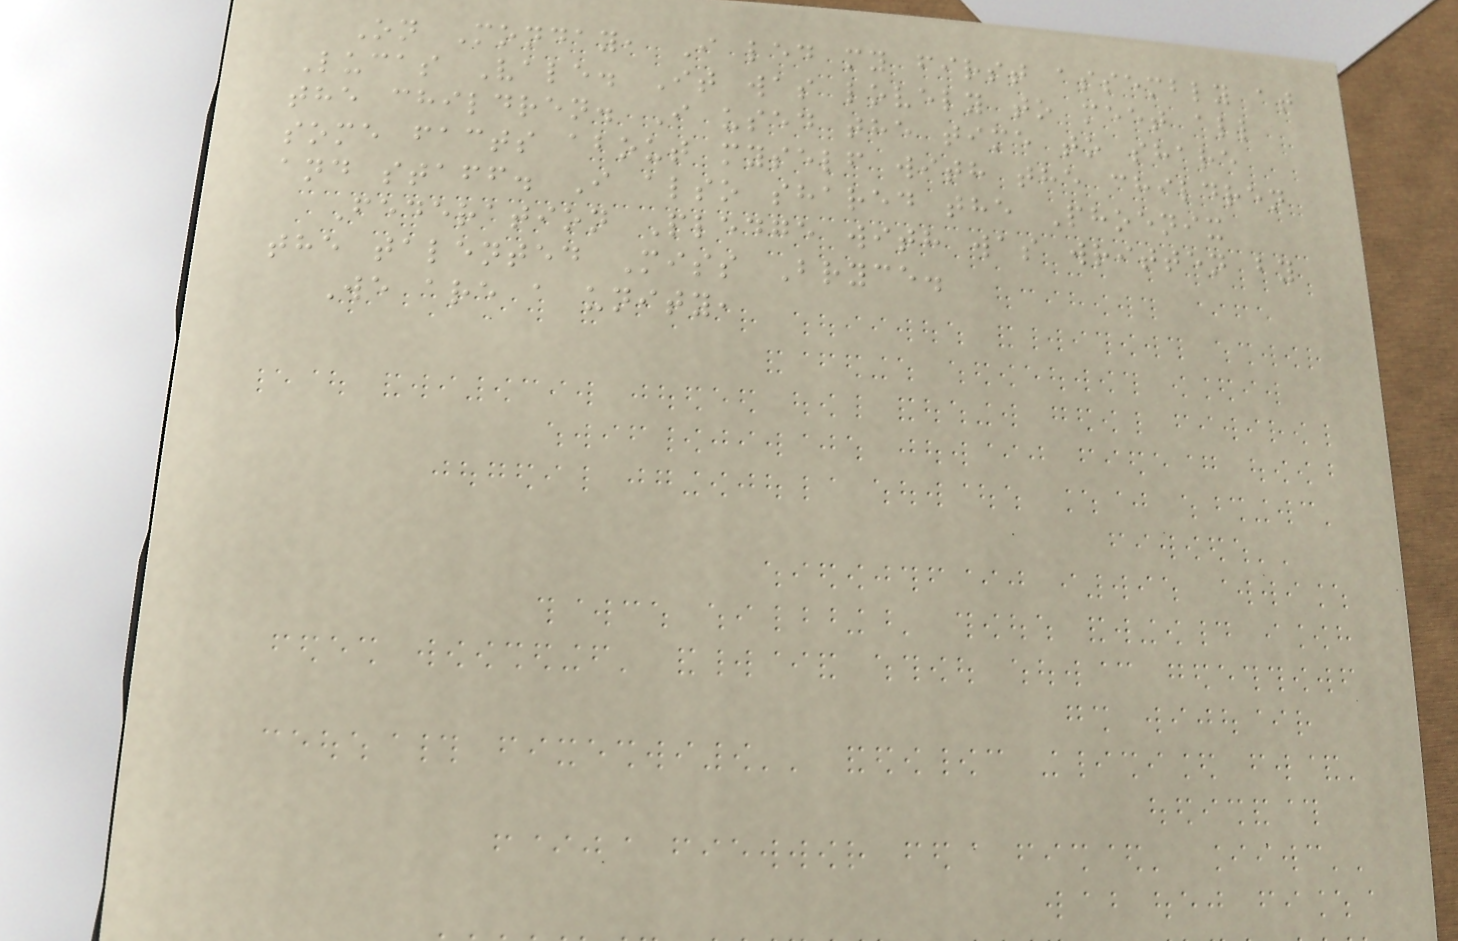On Monday, I led my first assembly at
Lucas Vale. It was lovely to meet all
the children. I used the time to share
some facts about myself with the children
and staff. I also shared the Phoenix
Federation Pledge with was written by
the talented Miss Bryce.
We are a unity,
